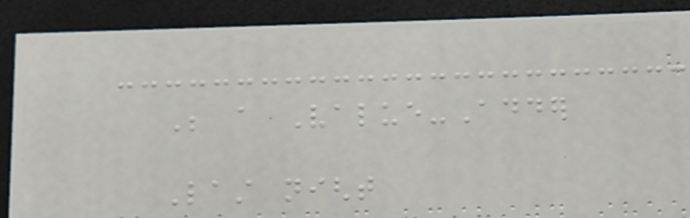Be a Value-Adder
Last night
